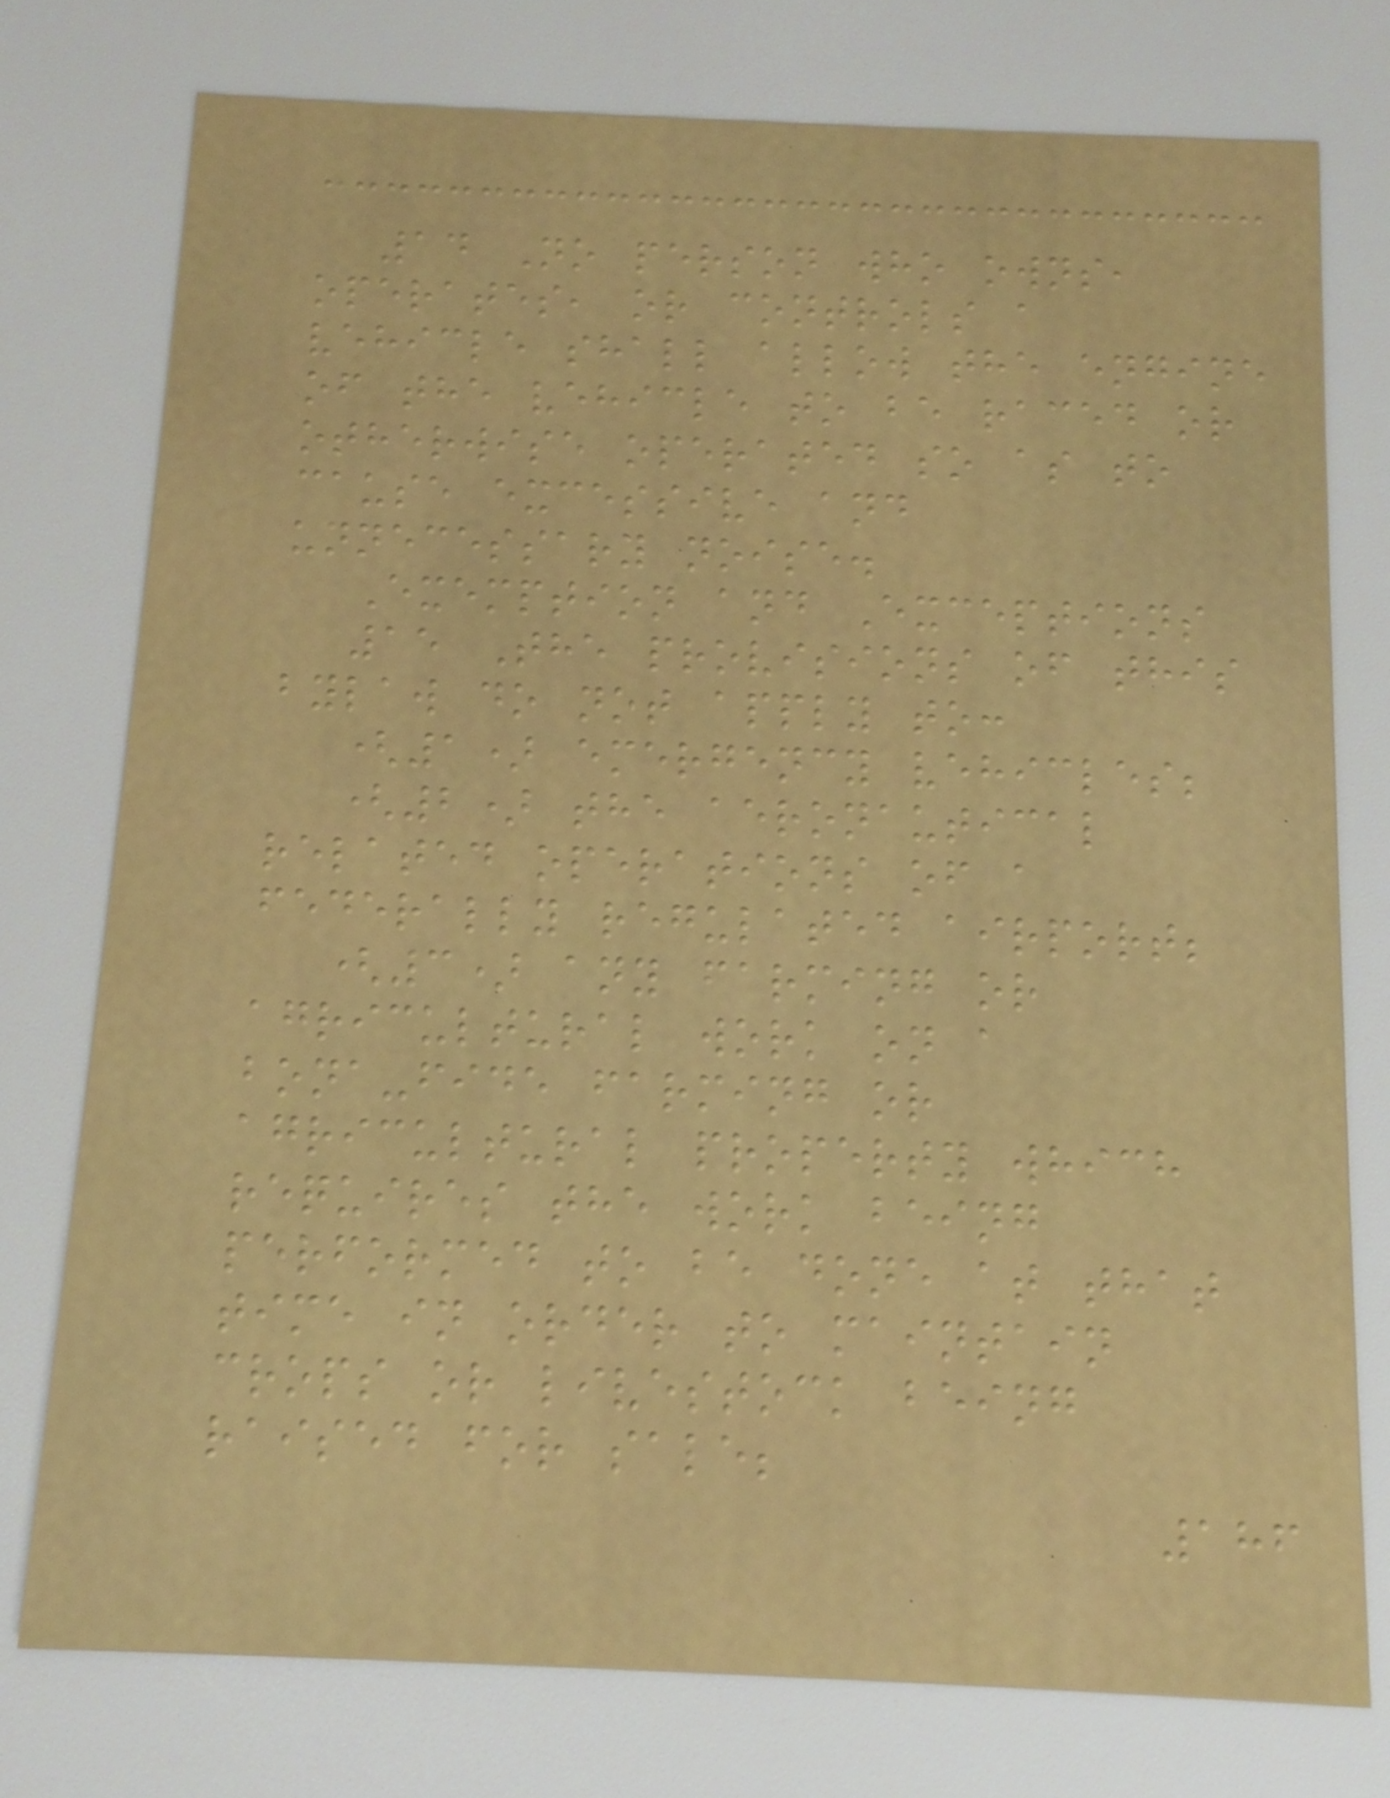14 No person who owns,
operates, or controls a
vehicle shall allow the engine
of the vehicle to be raced or
otherwise operated so as to
cause excessive and
unnecessary noise.
Exemption and Exceptions
15 The provisions of this
bylaw do not apply to:
(1) emergency vehicles;
(2) the aeronautical
related operations of a
federally regulated airport;
(3) any farming or
agricultural work on a
bona-fide farming or
agricultural property which
requires the work being
performed to be done at that
time in order to maintain
crops or livestock being
raised for sale;
186
